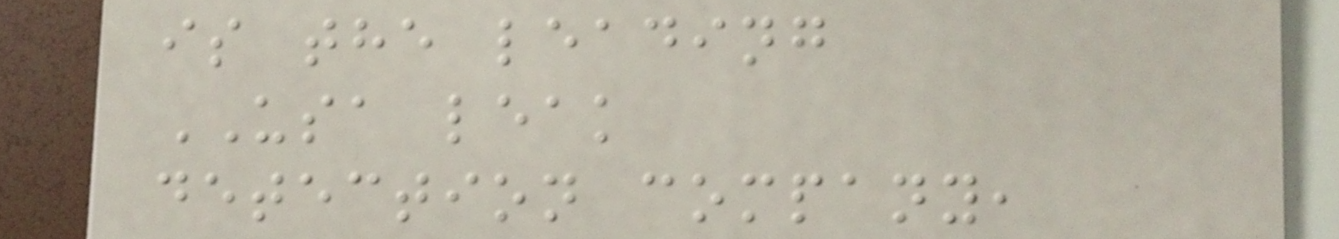is the leading
USA leak
detection company,
